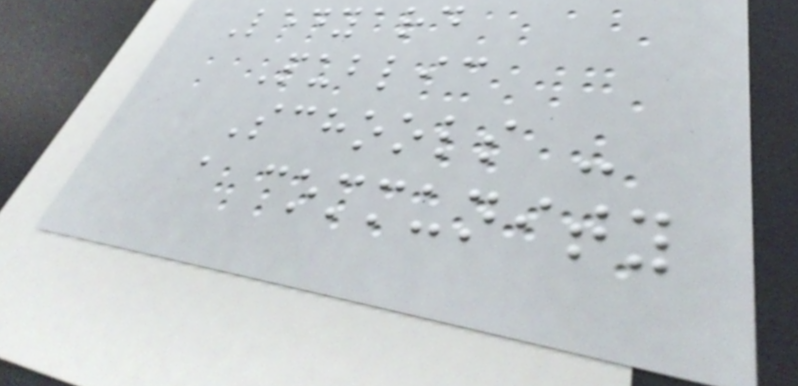Ledyard
Public
Schools -
a community
